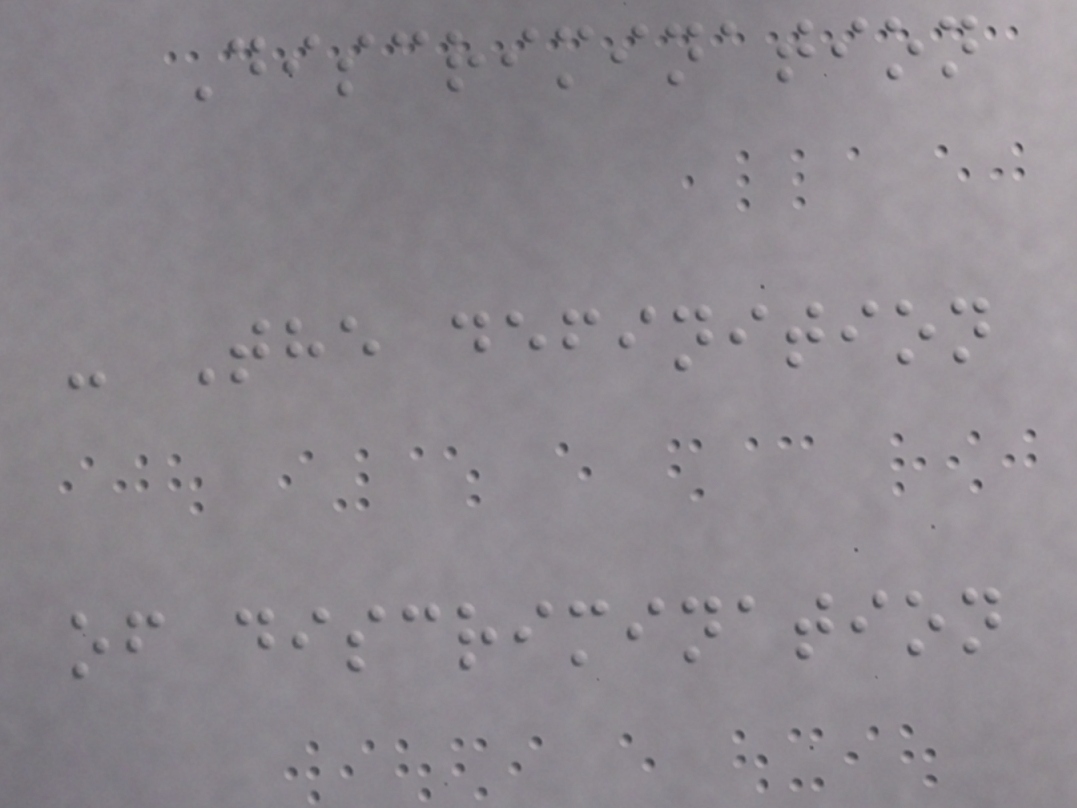Discrimination
- The definition
of discrimination
